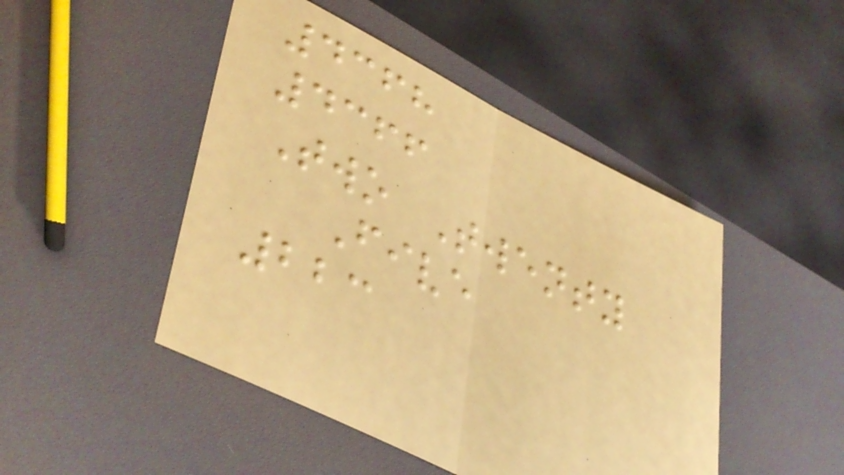4368
4366
Two Twenty
Five
223
